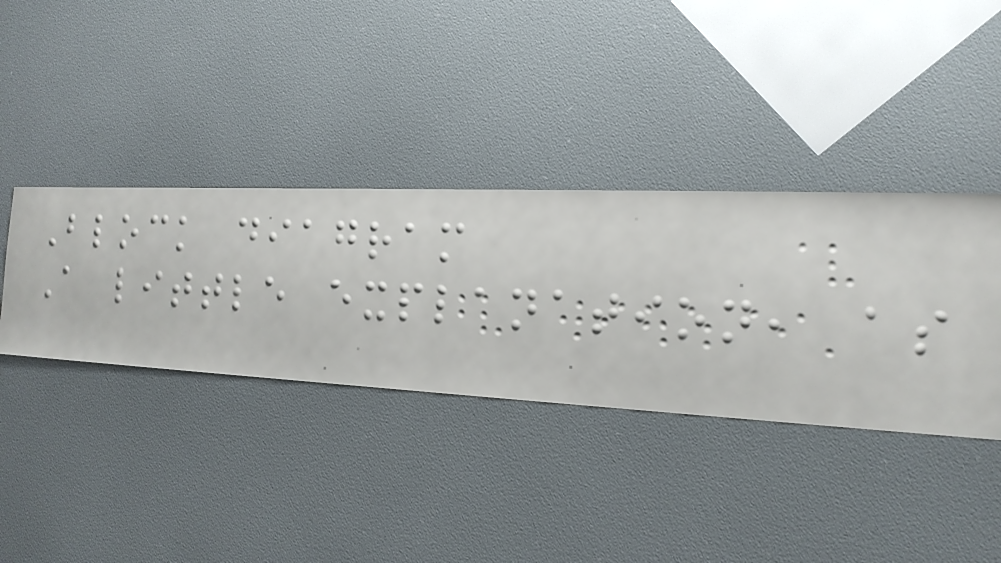Block diagram
A little explanation, as
